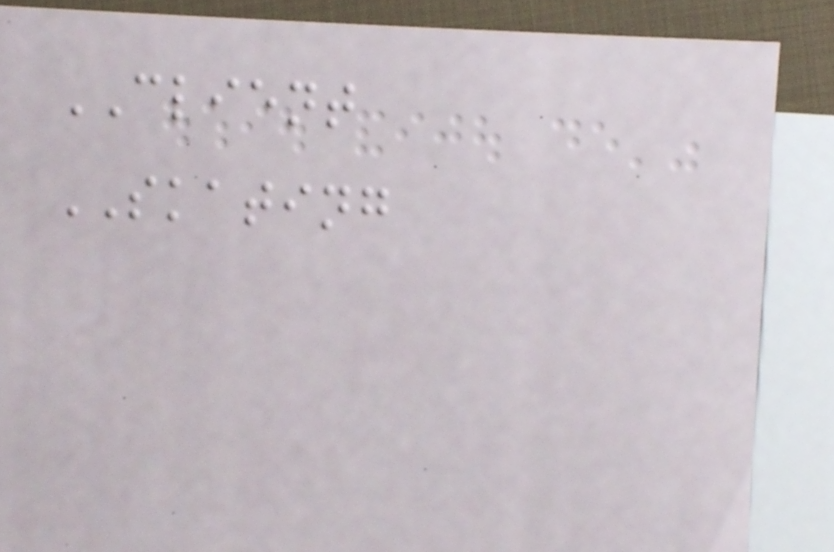CLIENT
SKATING
